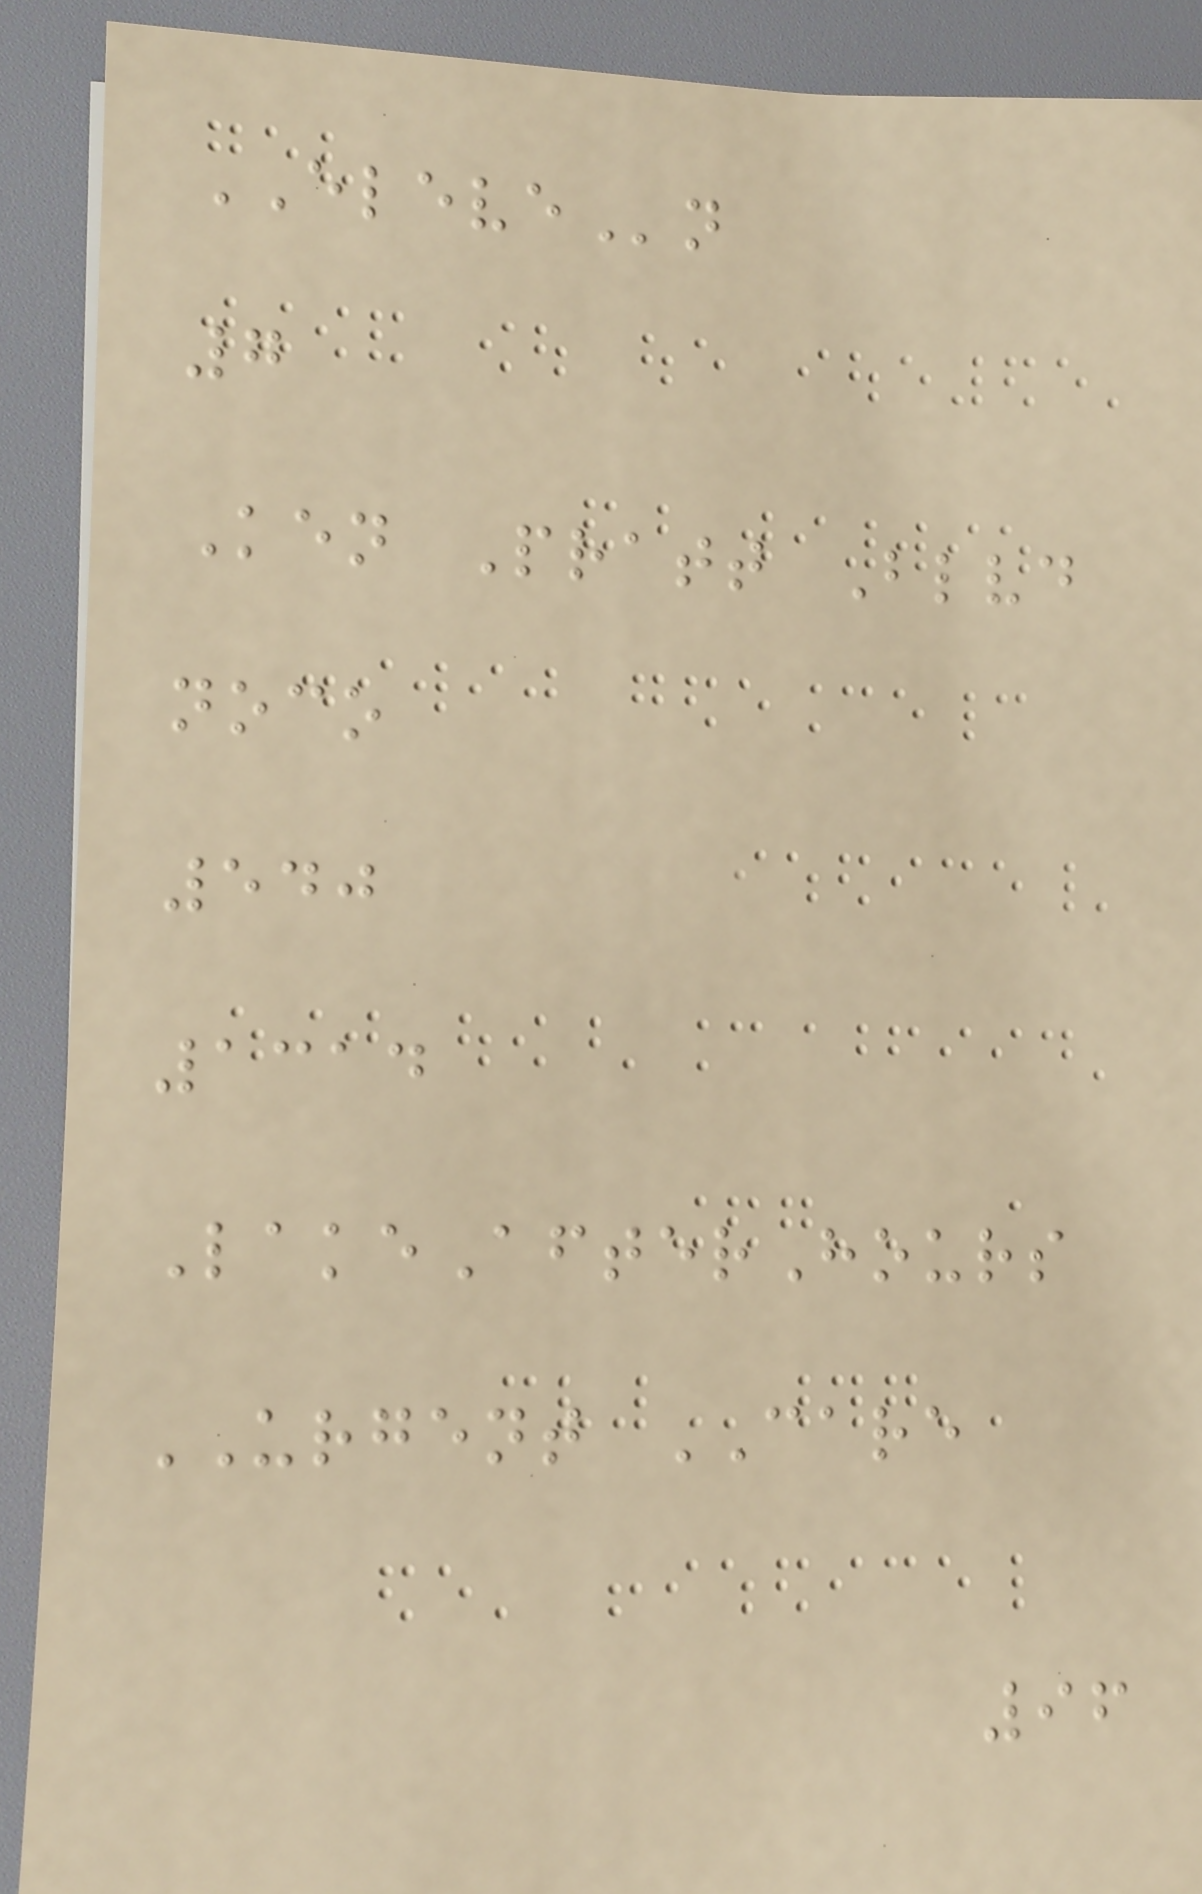ELEVEn
7
Ken Pratt Blvd
noco
540
1314
LakeAfterHours
URGENT CARE
96
